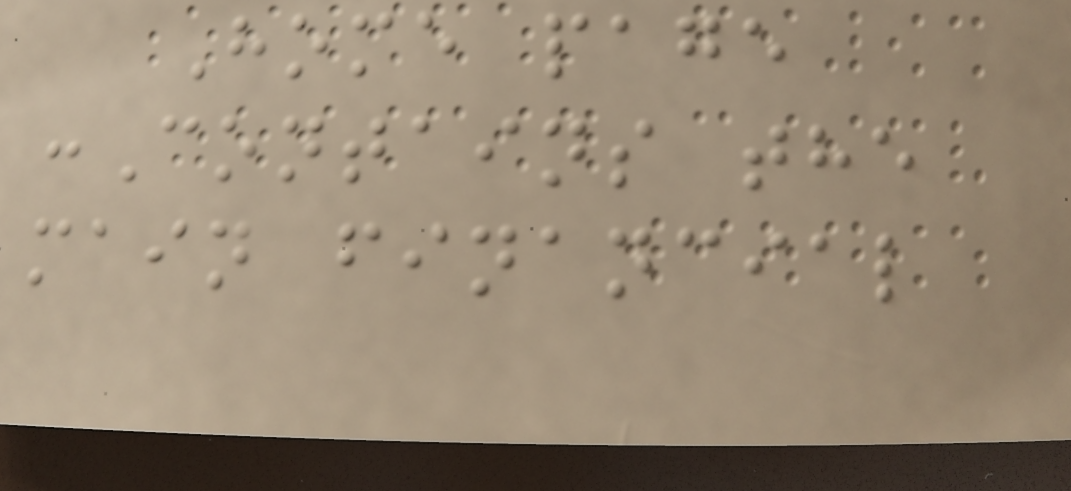Home page
:Contains the
main financial
